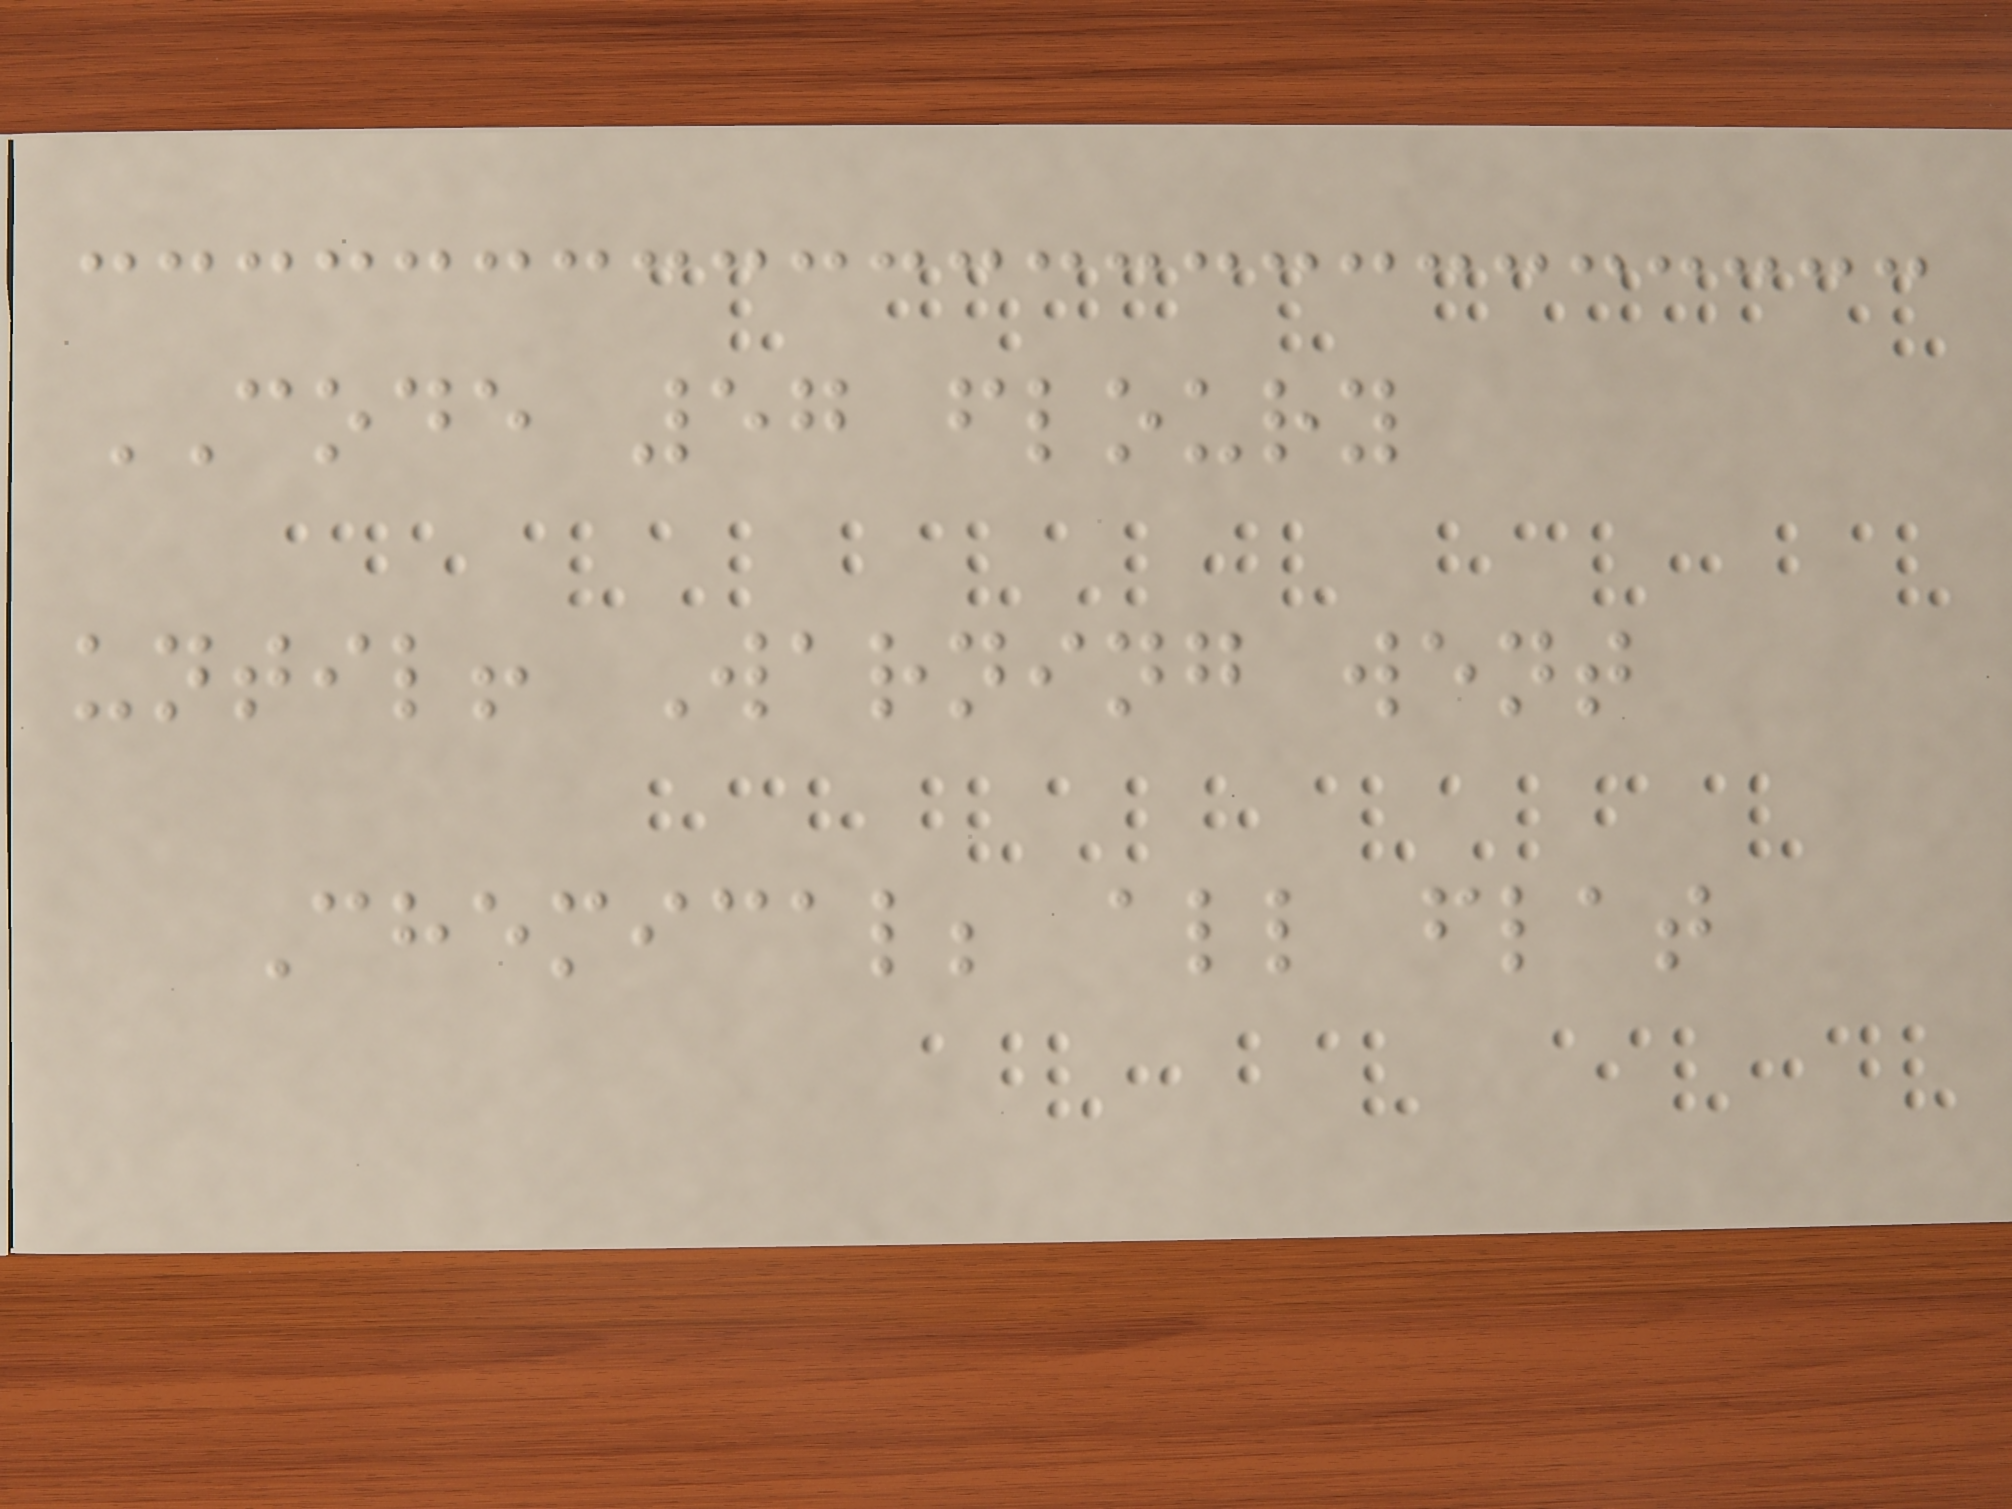CODE 57 floury
until! Warning went
Chemical; all flat
